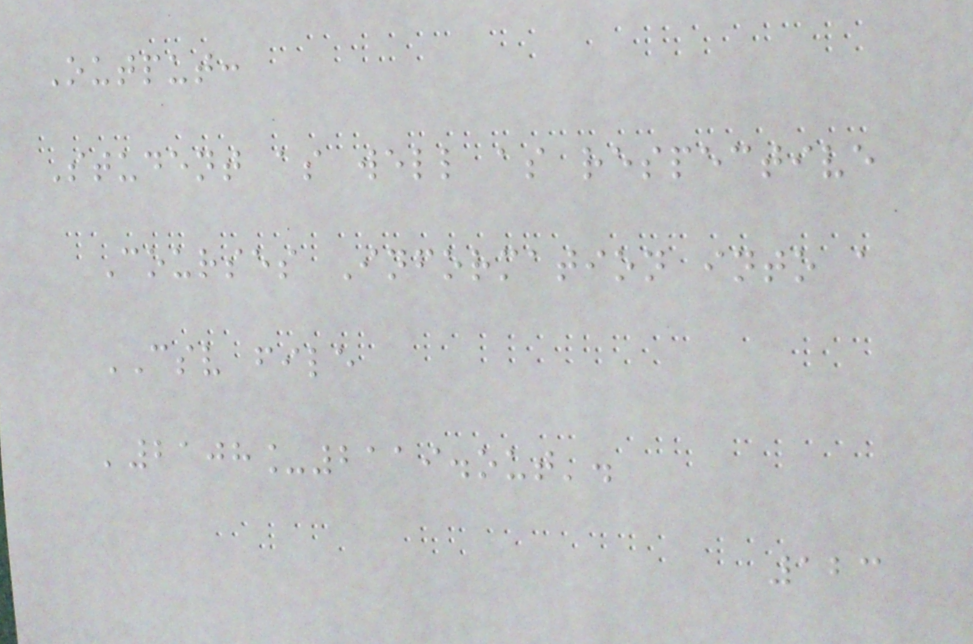Output:
Student as well as respective
Courses Information into a
CSV file
'2108_2119.out'.
123
